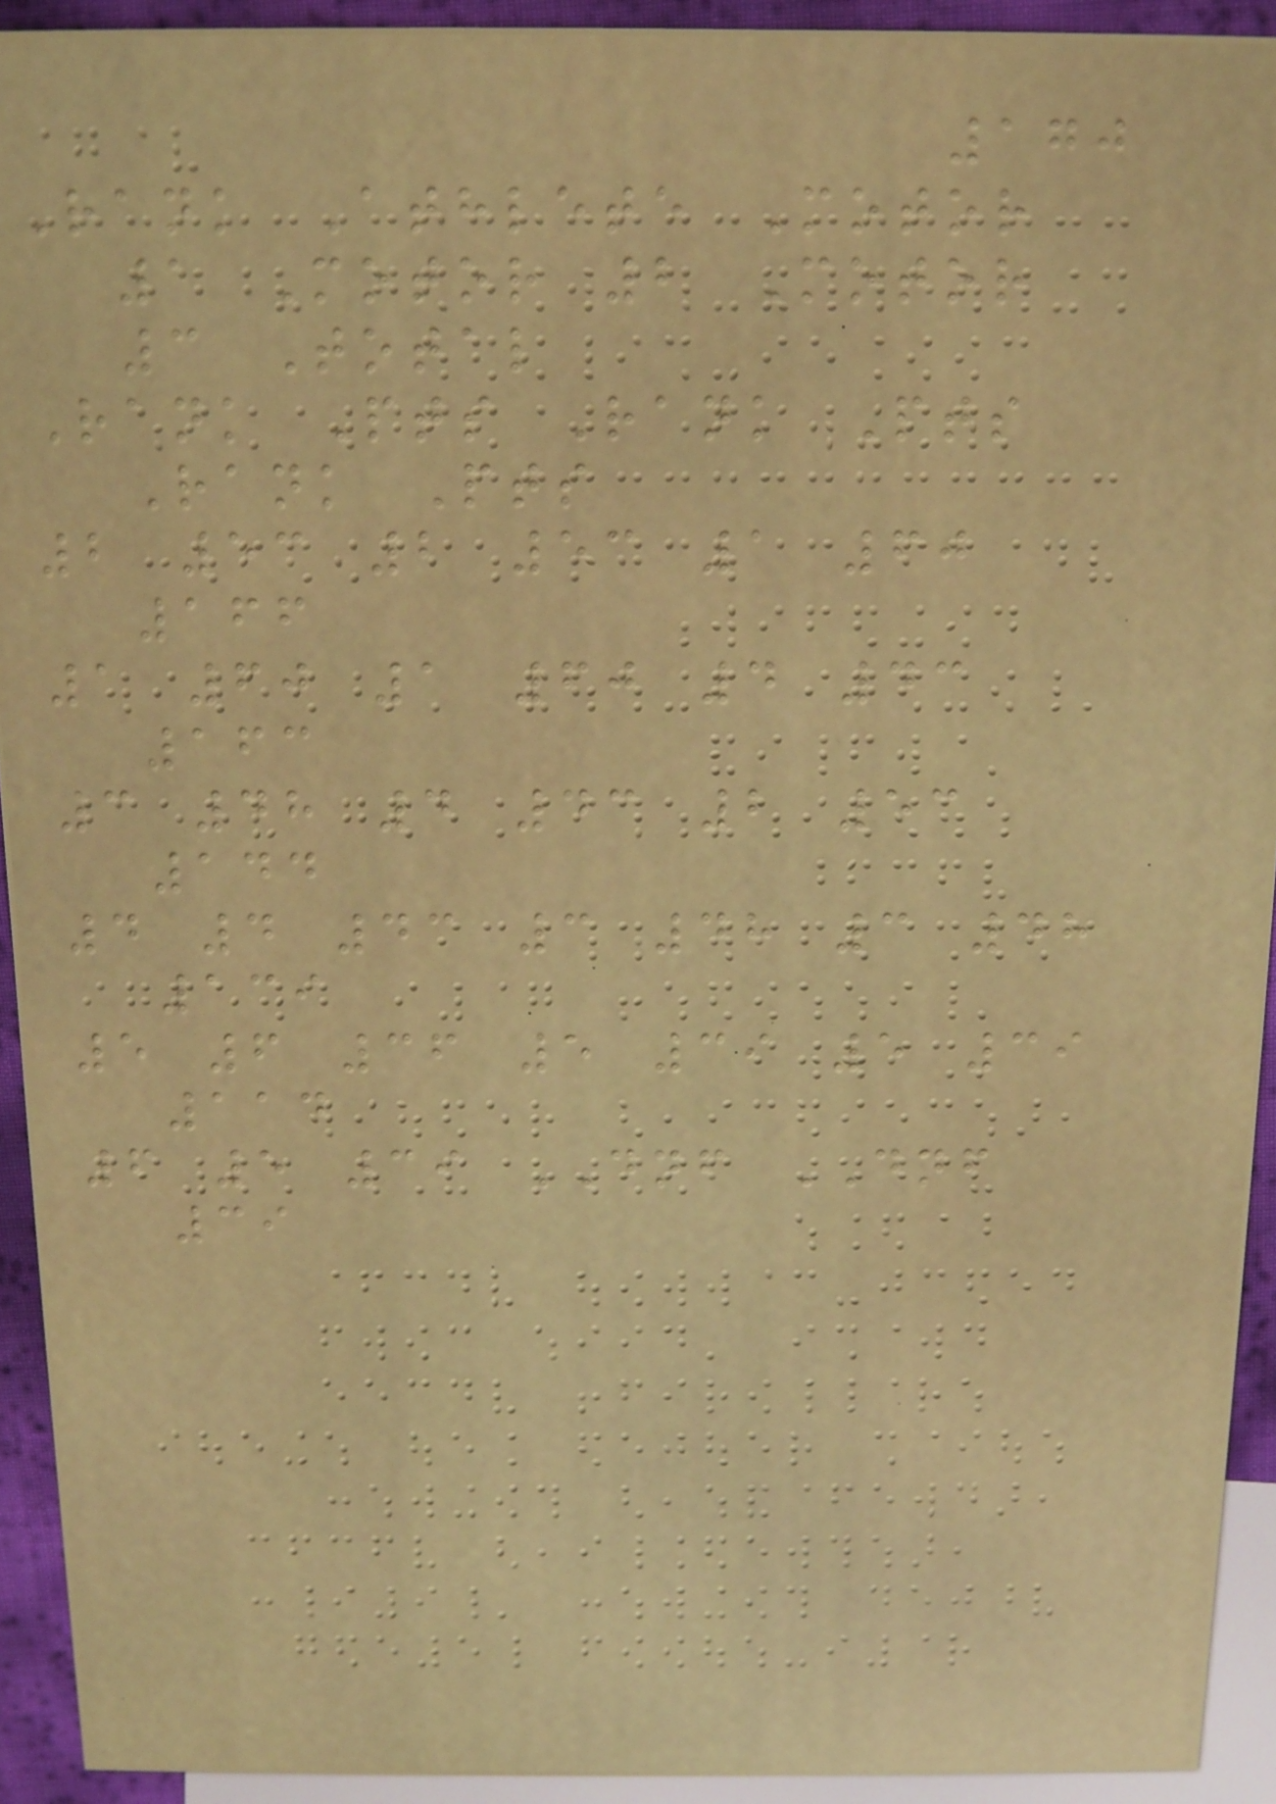170
Rank Athlete Motor
1 Motor 2 Motor
3 Total
Rank Pts Rank Pts
Rank Pts
2 53 2 53 1 60
166
1 60 1 60 4 43
163
3 48 4 43 2 53
144
4 4 43 3 48 3 48
139
5 6 36 5 39 5 39
114
6 5 39 DNF DNF
39
